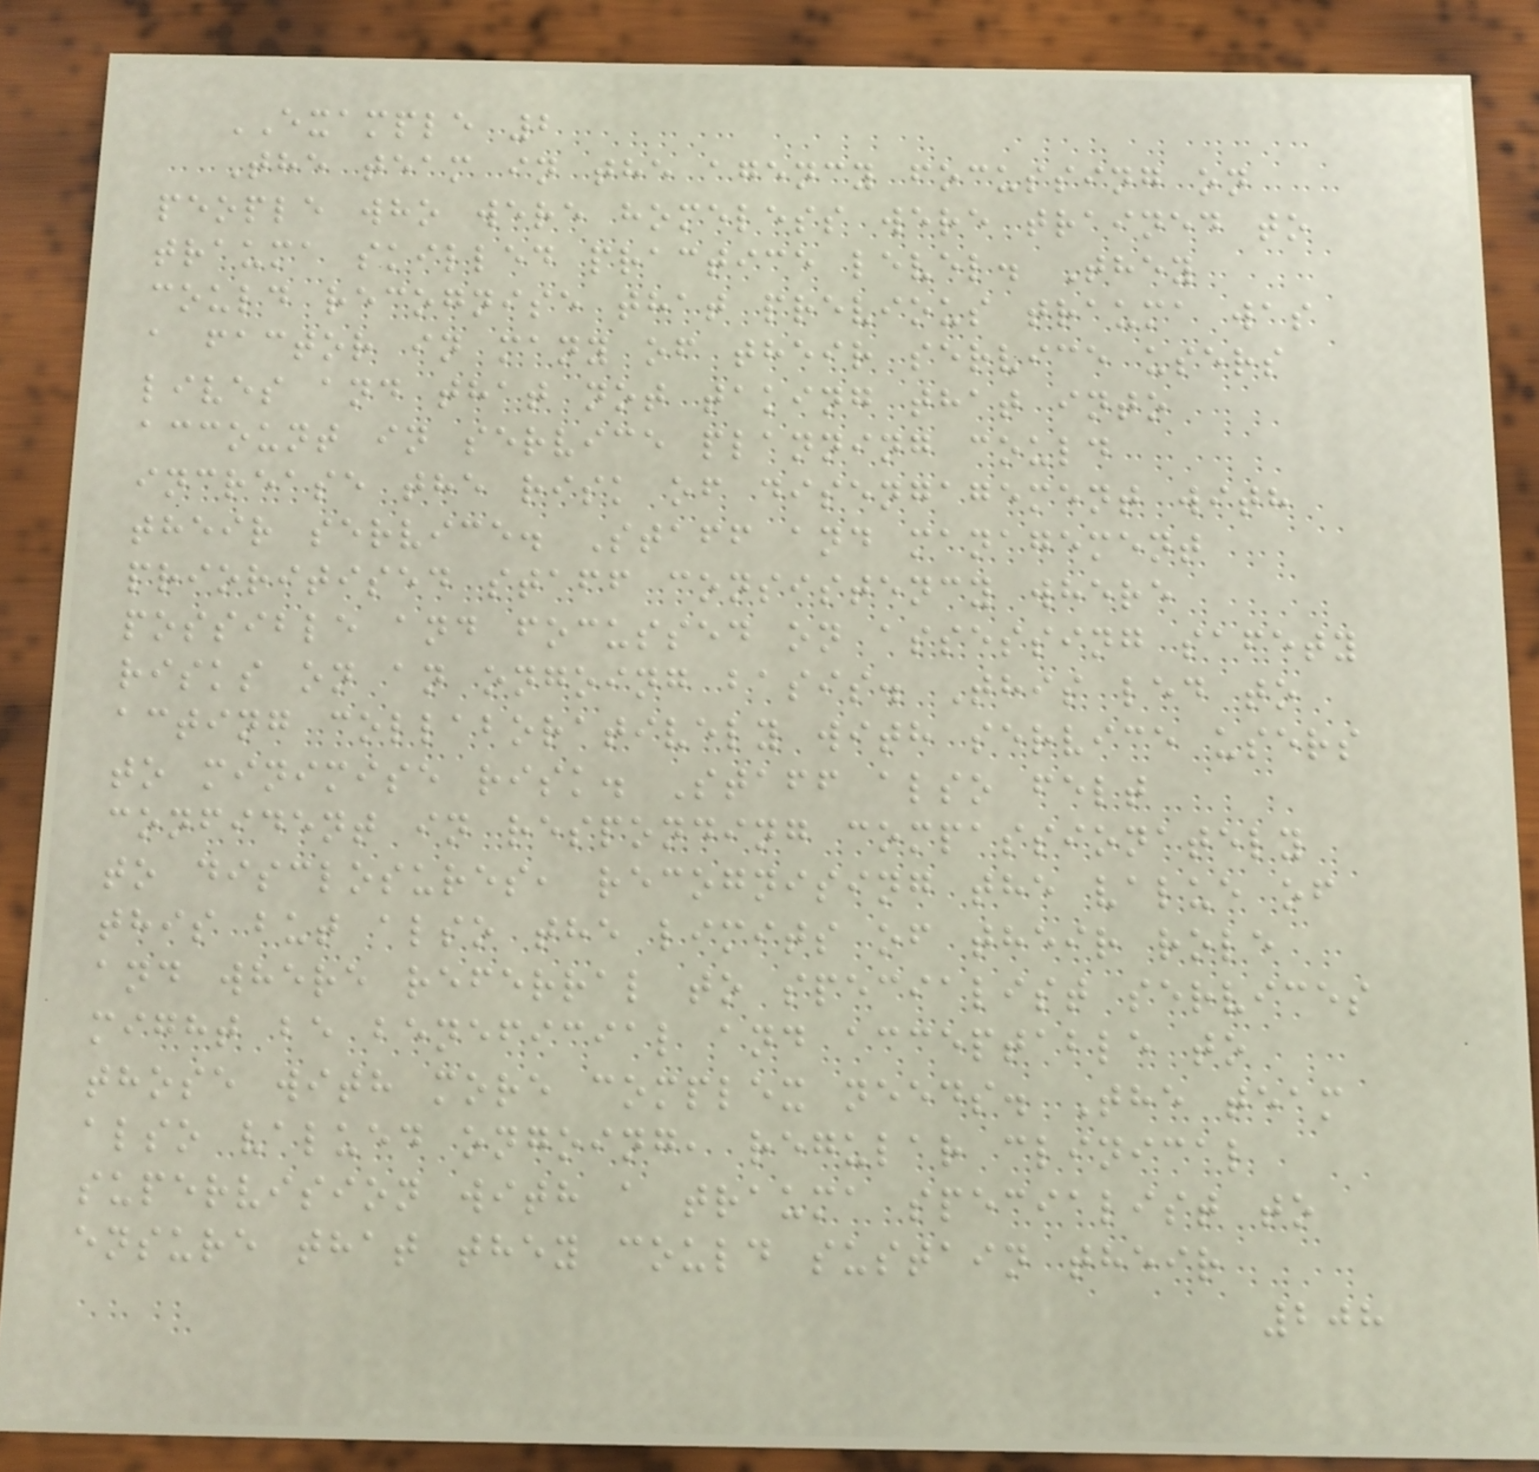EXAMPLE 2
The team in the agency focussing on
people who were homeless were trained to
trauma skilled practice level. They
could recognise that previous trauma was
a factor in many of their service users
lives and that not taking that into
account in service planning could
increase the risk of disengagement with
their service. Staff and management
prioritised staff consistency where
possible and focussed on assessing safety
risks on an ongoing basis. This led to
acting collaboratively with service users
to minimise risk. Staff also felt
confident in responding compassionately
to disclosures, recognising the value of
this but also the limits of their role
and where referral to specialist services
might be beneficial and acceptable to
those with more complex needs. The team
also valued ongoing, regular clinical
supervision with a trauma specialist to
ensure that they could sustain their
208
